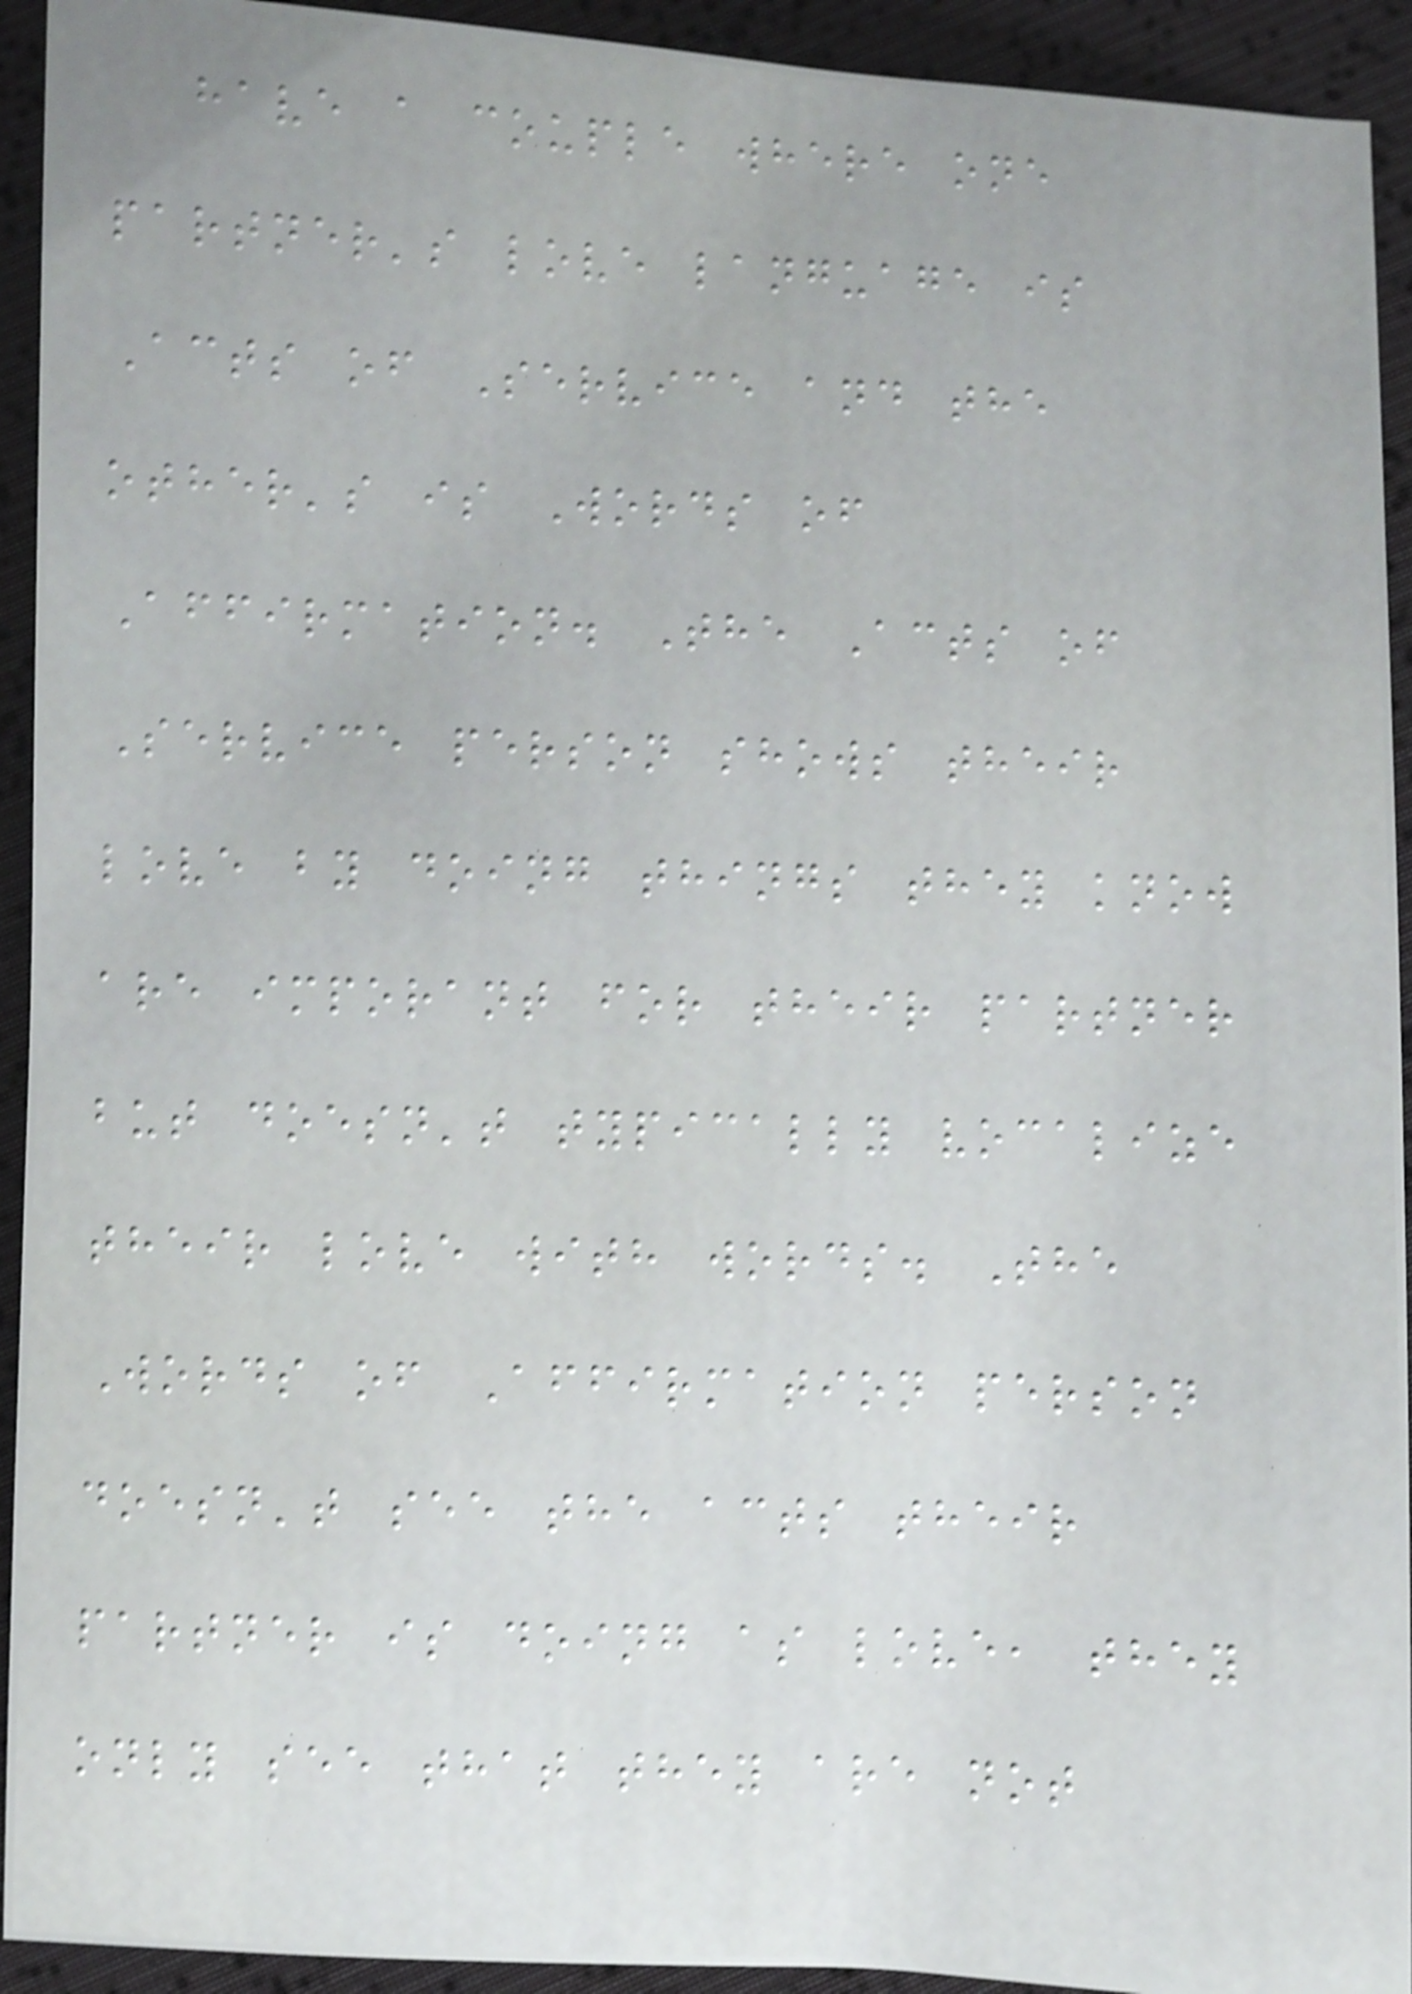have a couple where one
partner's love language is
Acts of Service and the
other's is Words of
Affirmation. The Acts of
Service person shows their
love by doing things they know
are imporant for their partner
but doesn't typically vocalize
their love with words. The
Words of Affirmation person
doesn't see the acts their
partner is doing as love, they
only see that they are not
